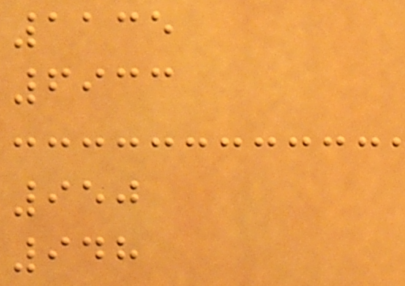1135
6933
950
948
